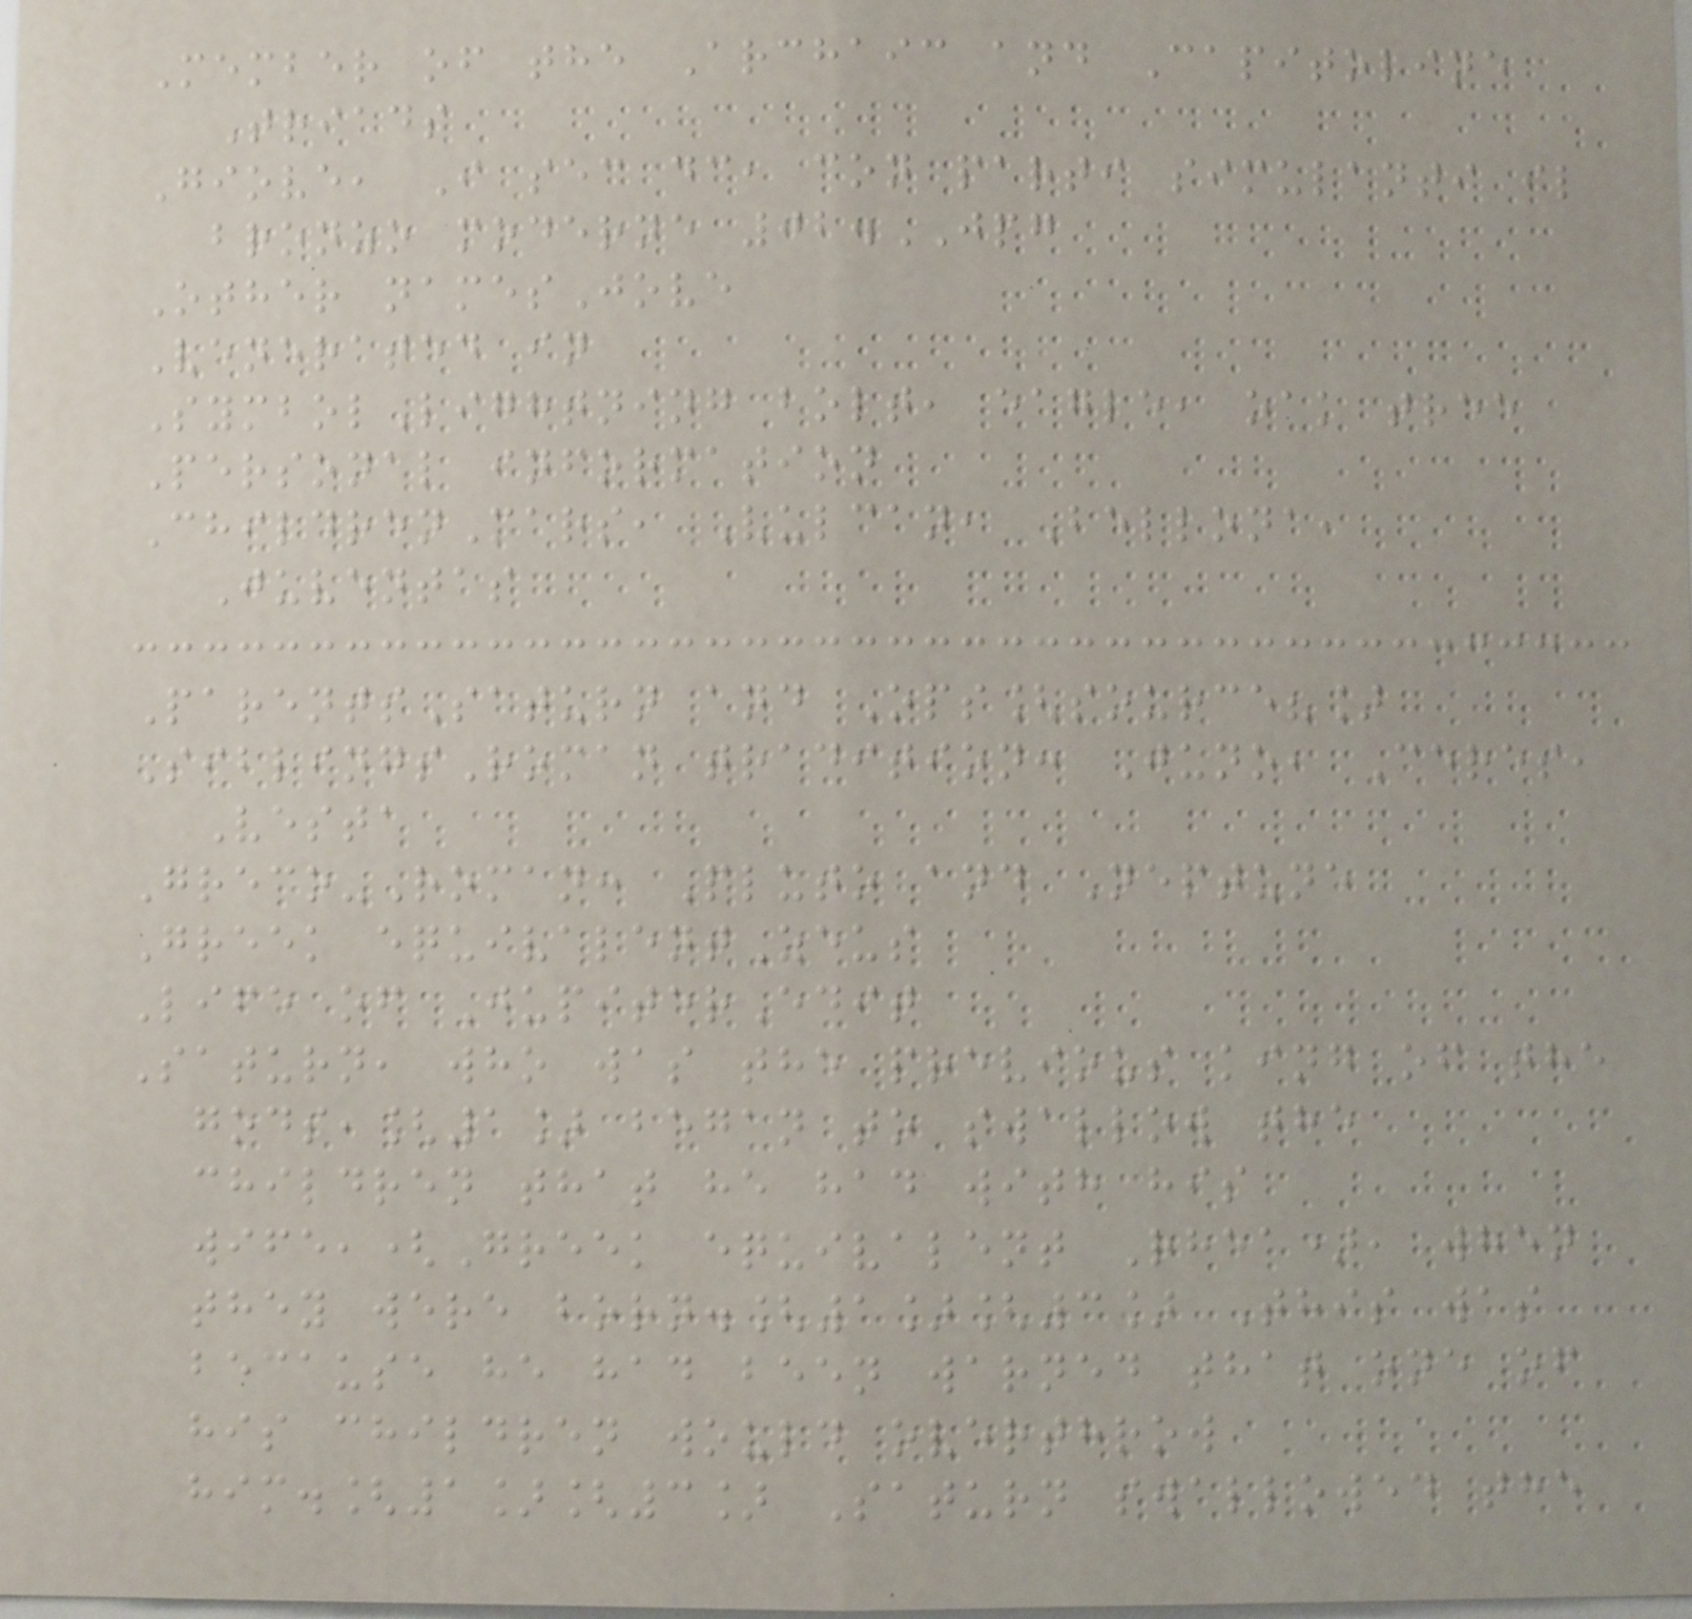Member of the Archaic and Capitoline
Triads
Giove, I sec dc, con parti simulanti il
bronzo moderne 02.JPG
Other namesJove
Venerated in
SymbolLightning bolt, eagle, oak tree
Personal information
ChildrenMars, Vulcan, Bellona,
Juventas
ParentsSaturn and Ops[source?]
SiblingsRoman tradition: Juno, Ceres,
Vesta
Greco-Roman: Pluto and Neptune
Greek equivalentZeus
Life of JupiterEdit
Saturn, who was the previous king of the
gods,[1] began to swallow the
children that he had with his
wife,(Greek equivalent Rhea), when
they were born.[1][3] This was
because he had been warned that one of
his children would overthrow
him.[1][3] Saturn swallowed the
